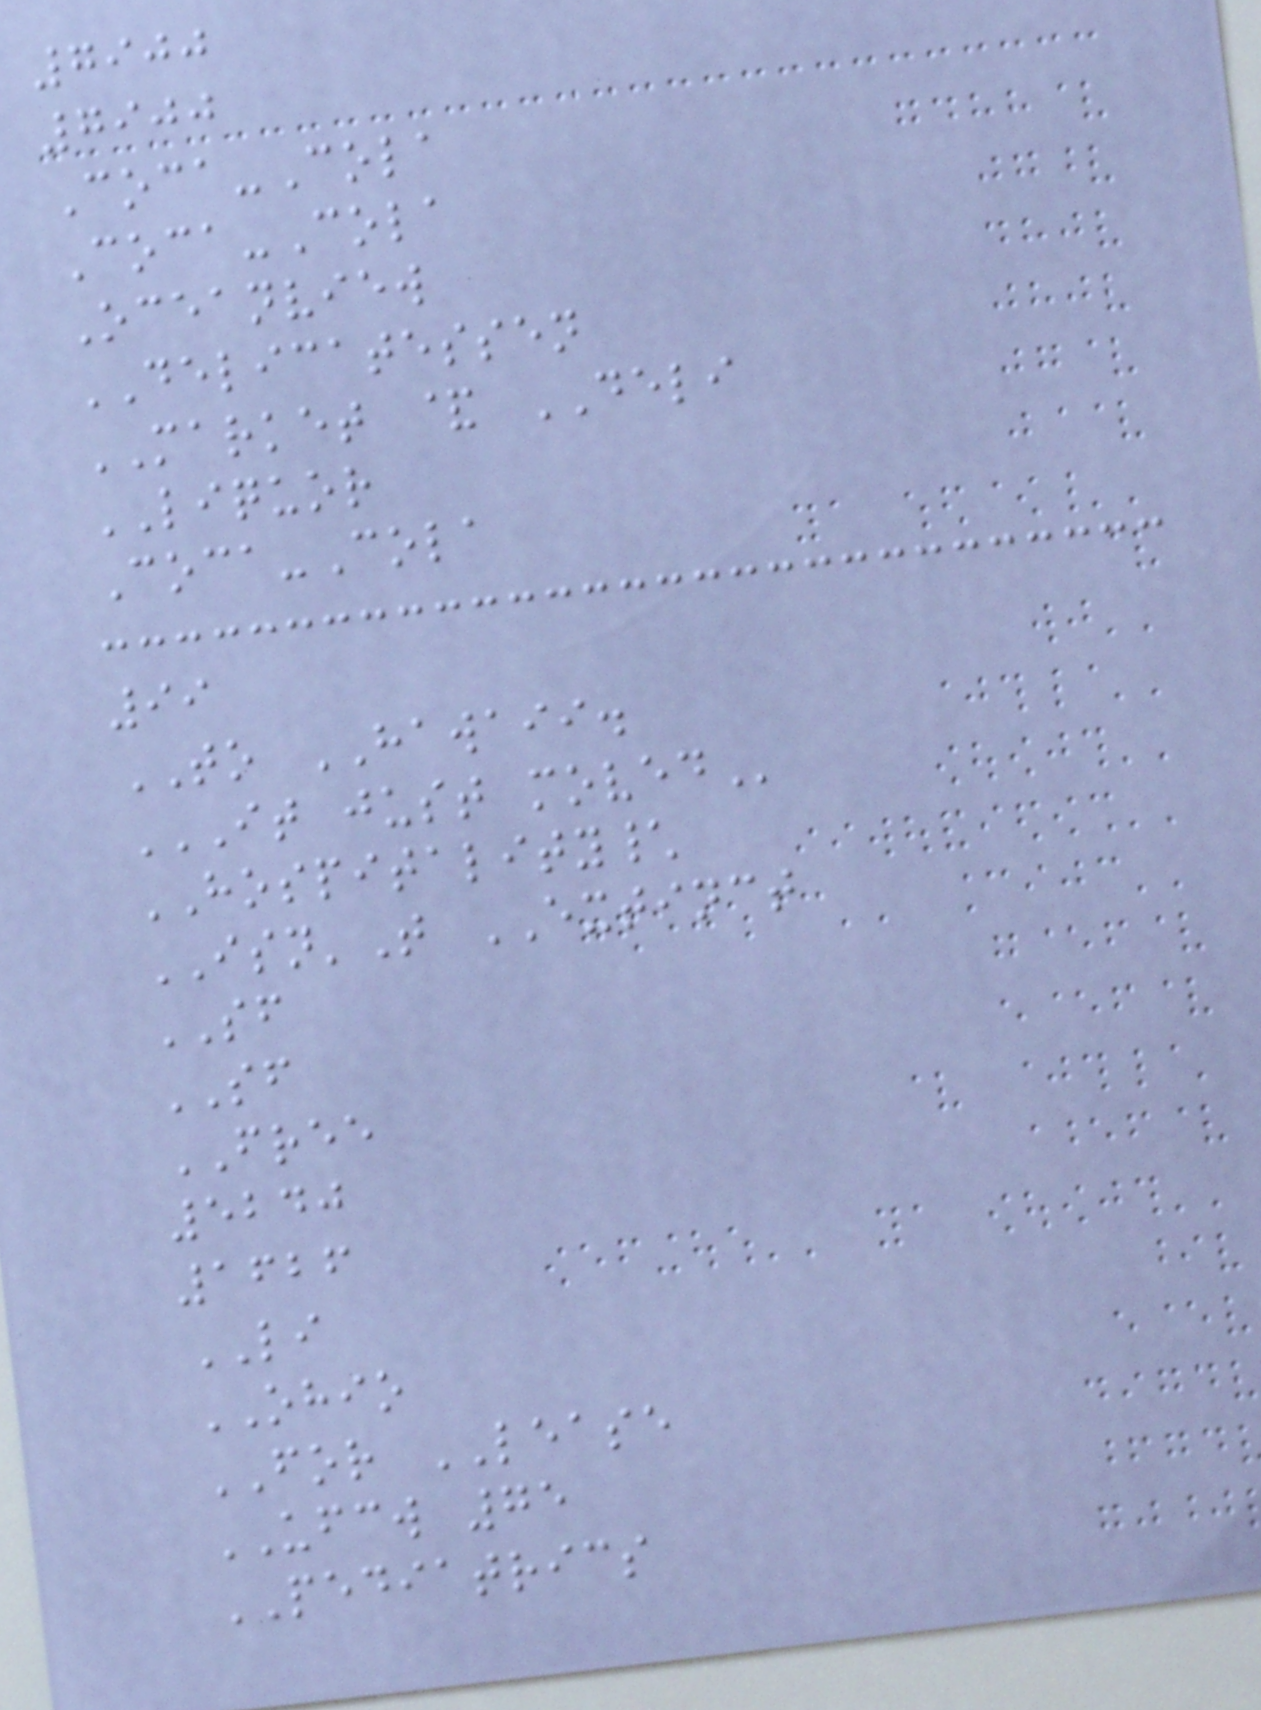7900
7900
Coca-Cola
Coca-Cola
Oceanview
DELICATESSEN
MARKET & DELI
LIQUOR
Coca-Cola
99
TO HAWAII.
IT JUST MOVED
HOSPITALITY\
ISN'T EXTINCT
SF
SF
FREE
5240
1626
LI
OHIO
FOR LEASE
UFCW 75
PEDIATRICS
